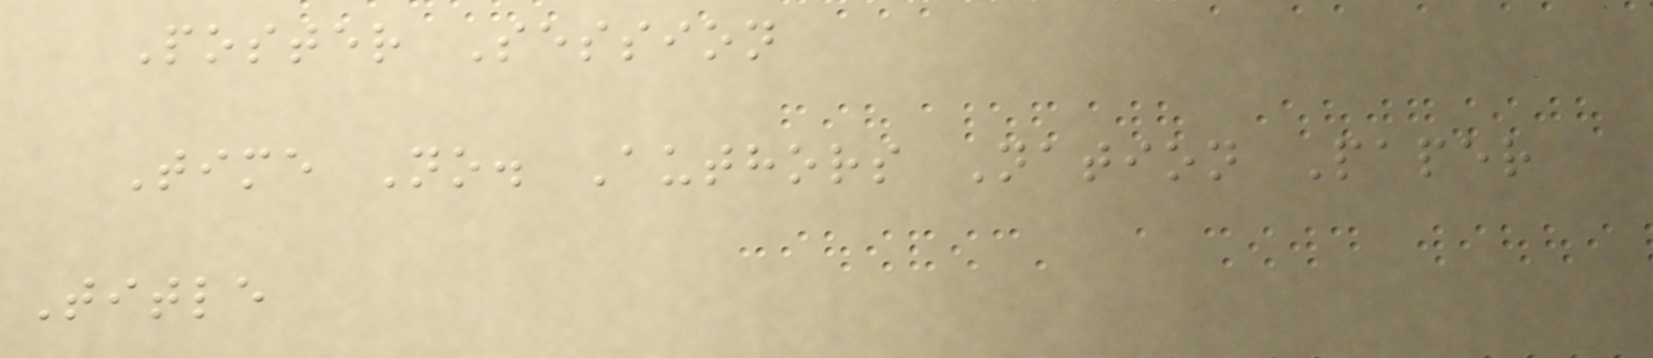Poster Session
Time No. Authors Nation Paper
Title
